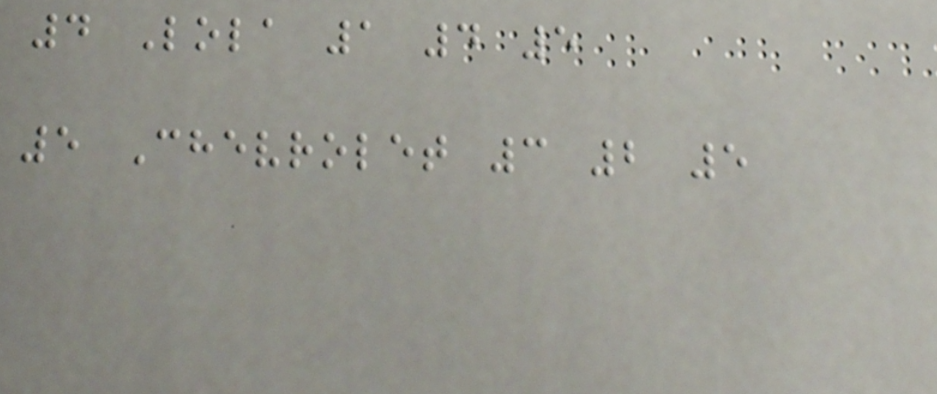4 Lola 1 4 5
5 Chevrolet 3 2 5
